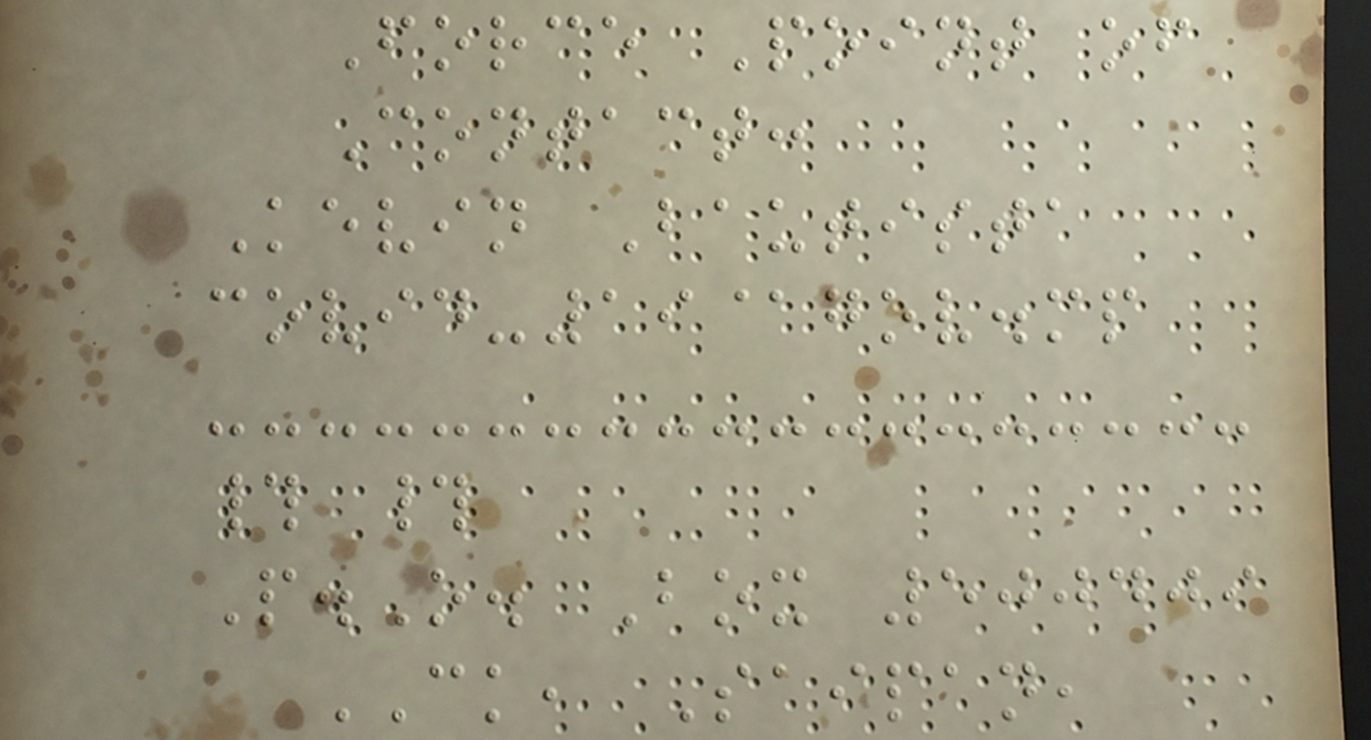Force Point of
Contact:
Kevin Bautista
covid-19@gov.mp
# #
P.O. Box 500409
CK, Saipan,
